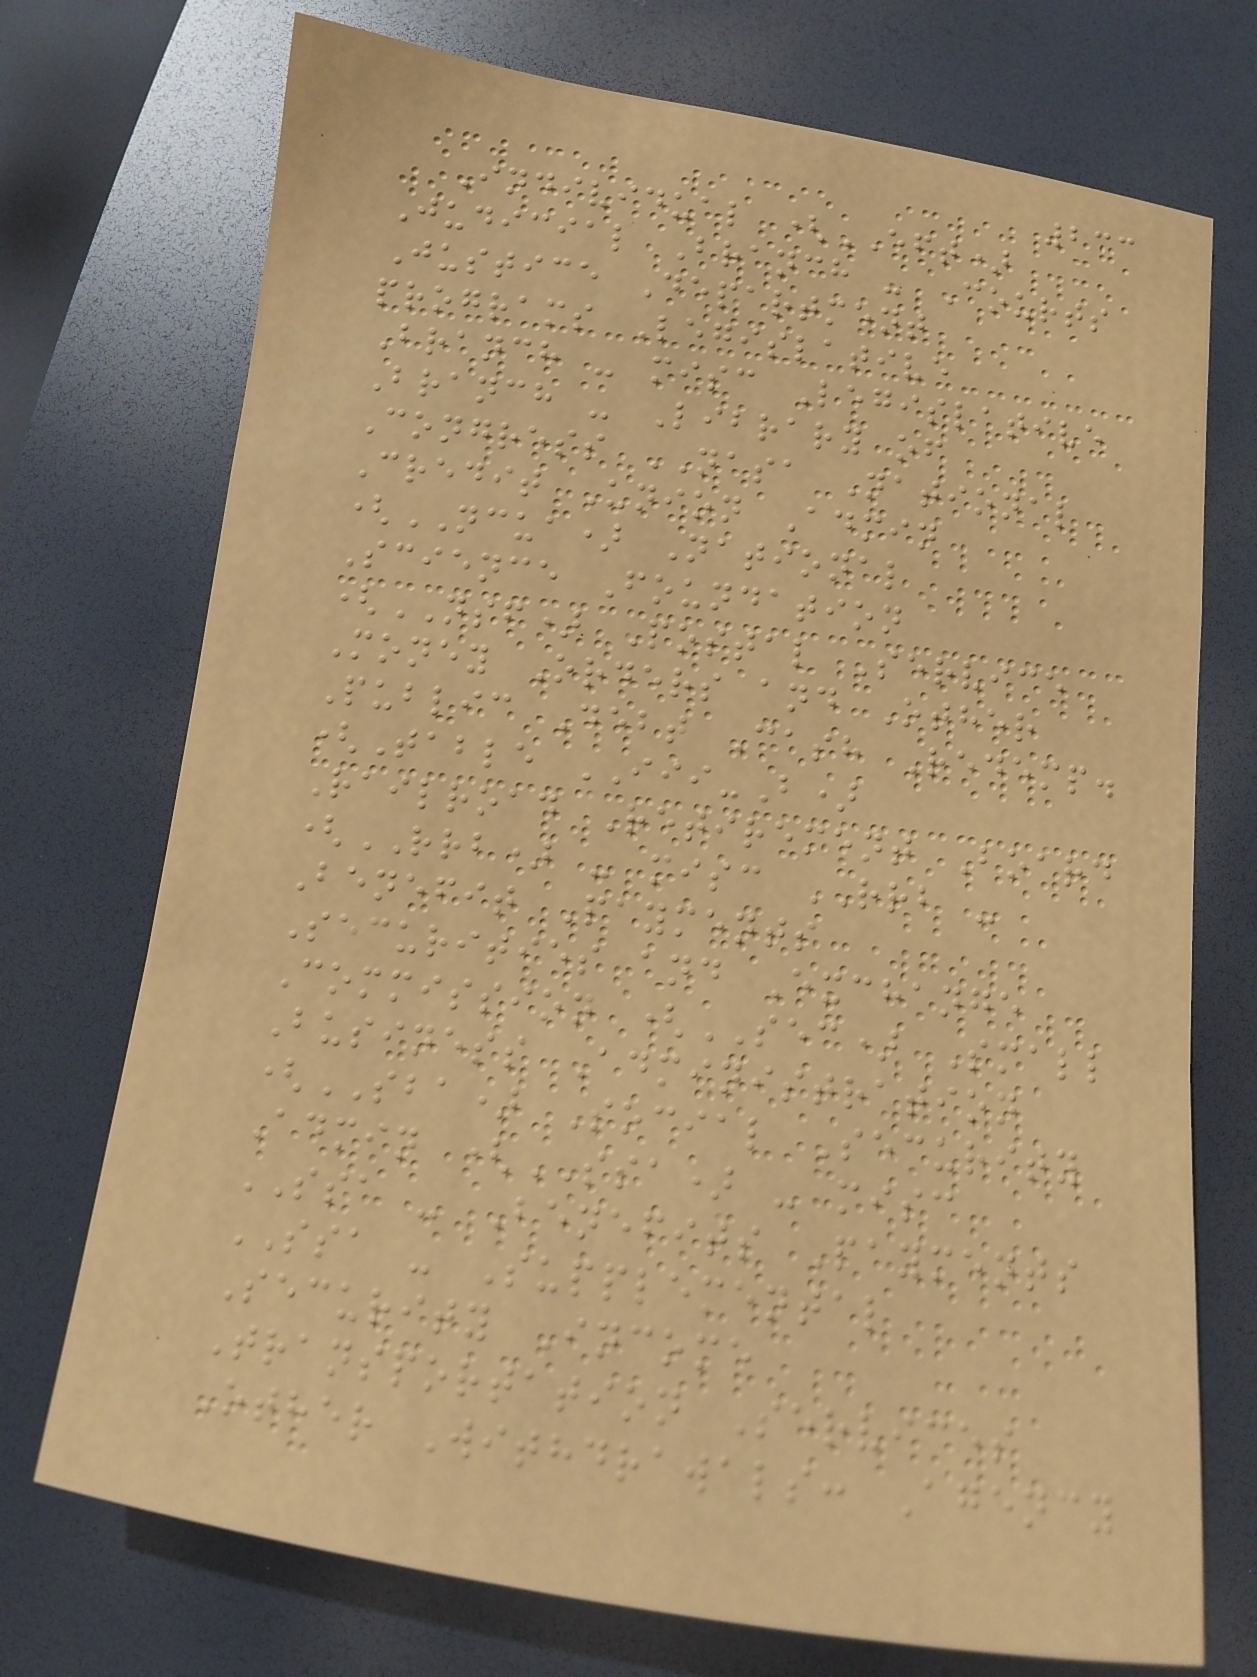233
Individual (EFT)
Judicial Branch - Courts
Justice Department
programs Legislative
Branch - misc Legislative
Branch - Library of
Congress NASA National
Credit Union Admin
(NCUA) National
Science Foundation
(NSF) Postal Service
Money Orders and Other
Public Debt Cash Redemp.
(Table III-B)
Railroad Retirement Board
(RRB) - misc RRB -
Benefit Payments
Securities and Exchange
Commission (SEC) Small
Business Administration
(SBA) Social Security
Admin (SSA) - misc
SSA - Benefits Payments
SSA - Supplemental
Security Income
Transportation Services
Other Withdrawals: Agency
